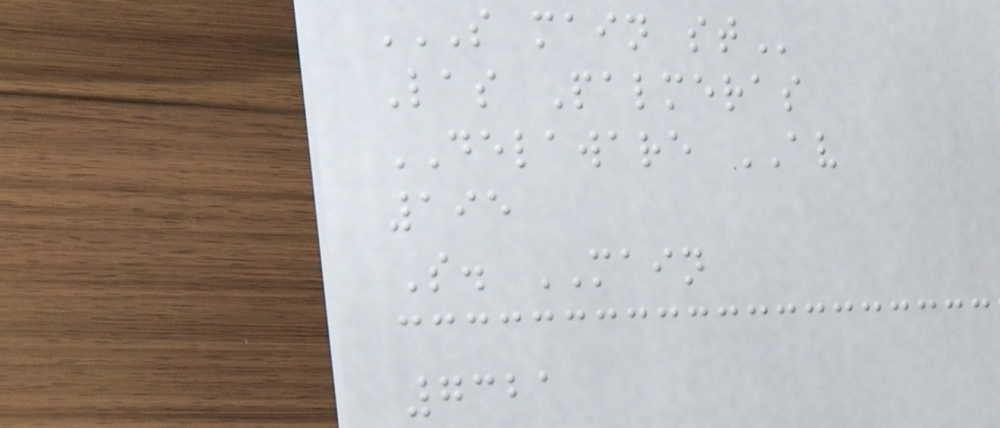S MAIN ST
Las Palmeras
DELAWARE AV
195
S. MAIN
7321
